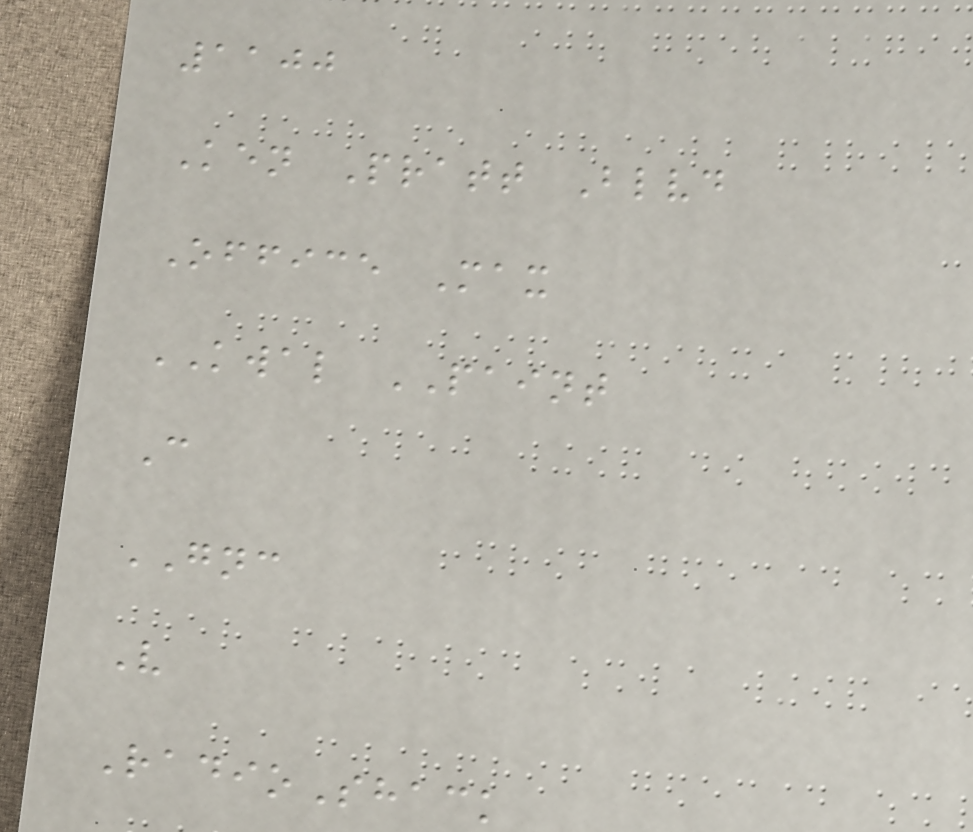1100
Ken Pratt Blvd
Office Max
KWAL PAINT
C
GNC
V
RadioShack
